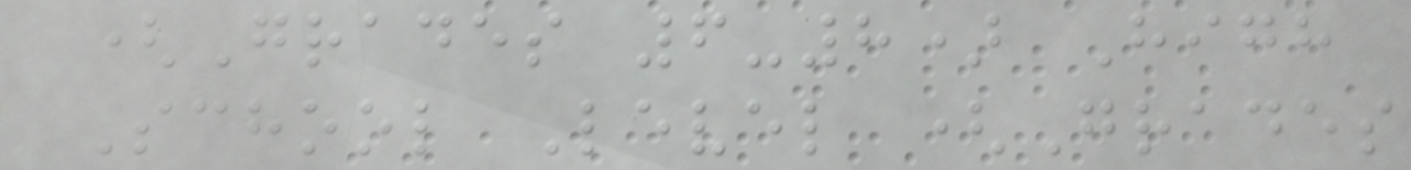(Grades 6-8) High
School Level (Grades
